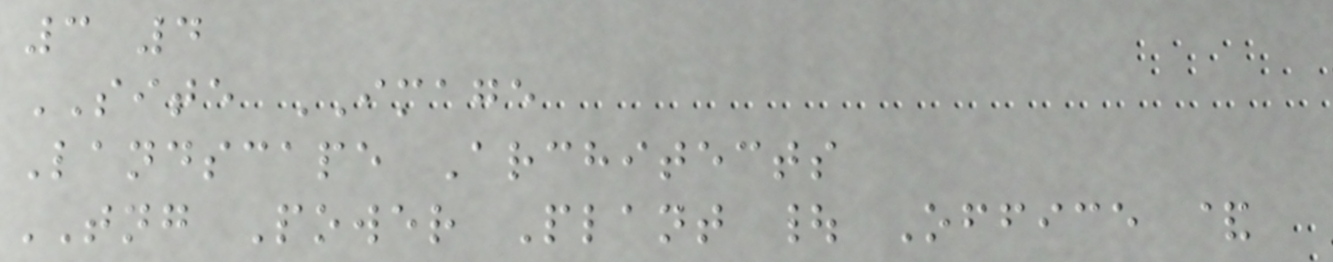3 4
SITE IMAGE
Landscape Architects
TNG Power Plant | Office &
